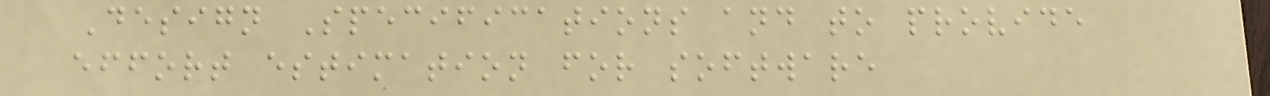Design Specifications and to provide
effort estimation for software
